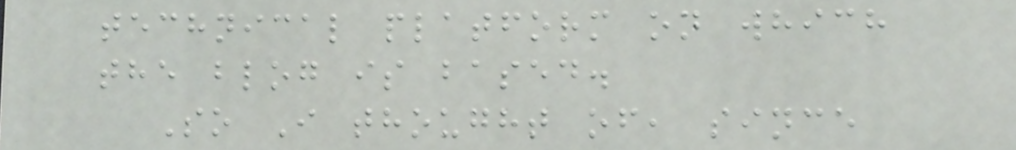technical platform on which
the blog is based.
So I thought of, since
